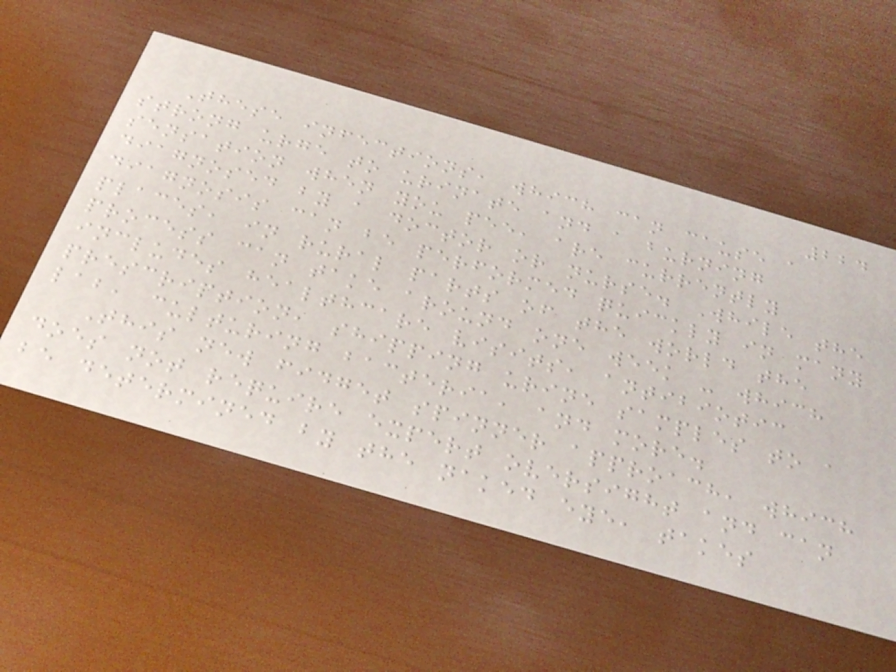224
These infections, which can cause a
strong urge to urinate and a burning
sensation when you pee, are currently
diagnosed by a doctor or nurse. While the
diagnosis can be performed quickly in many
places, in rural parts of the world the
process can take around one week - which
includes healthcare visits, antibiotic
prescription, shipping urine samples to a
lab, culturing bacteria, and more.
This new fidget spinner approach, which
does not require expert oversight and can
be determined by the naked eye, takes
